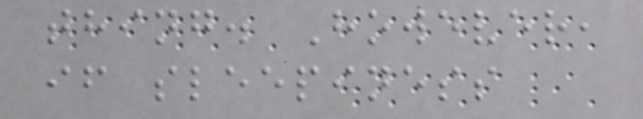thing. However,
if sleepiness
